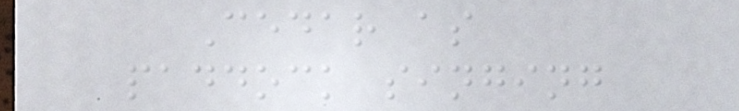Cedar as
paddock singing
